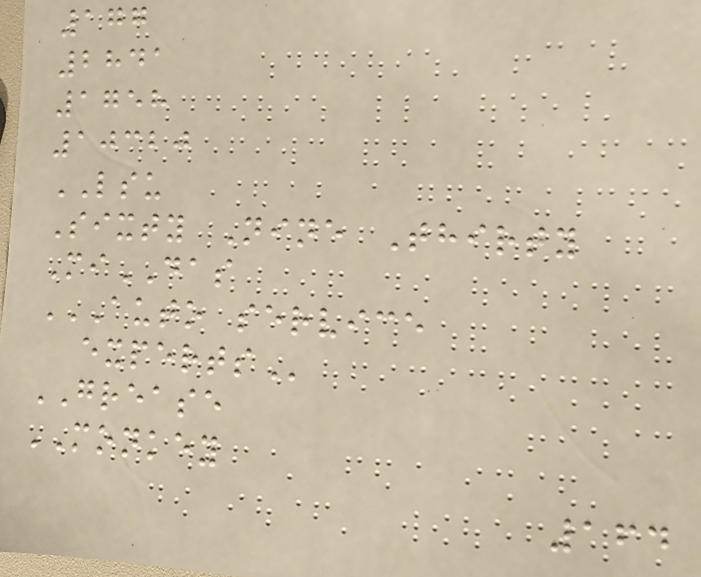177
2841
1758
10320
LSU
Sixty Nine Thirty
MiDAS
AUTO SERVICE
EXPERTS
GREASE
MONKEY
164
